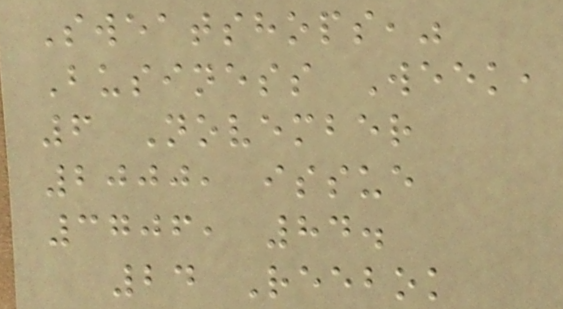Sweatshops,"
Business Week,
6 November
2000, issue
3706, 84.
24 Reebok
